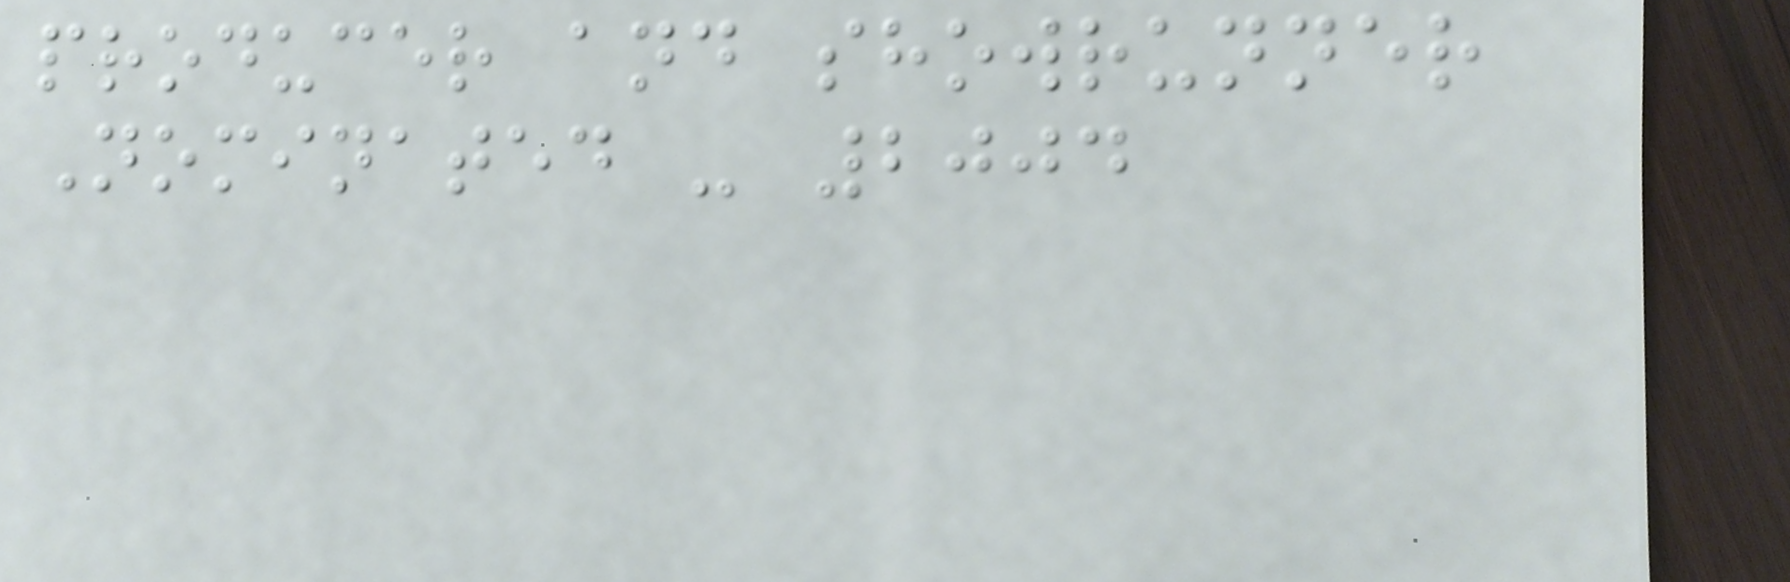producer and showrunner
Nominated - 2004
